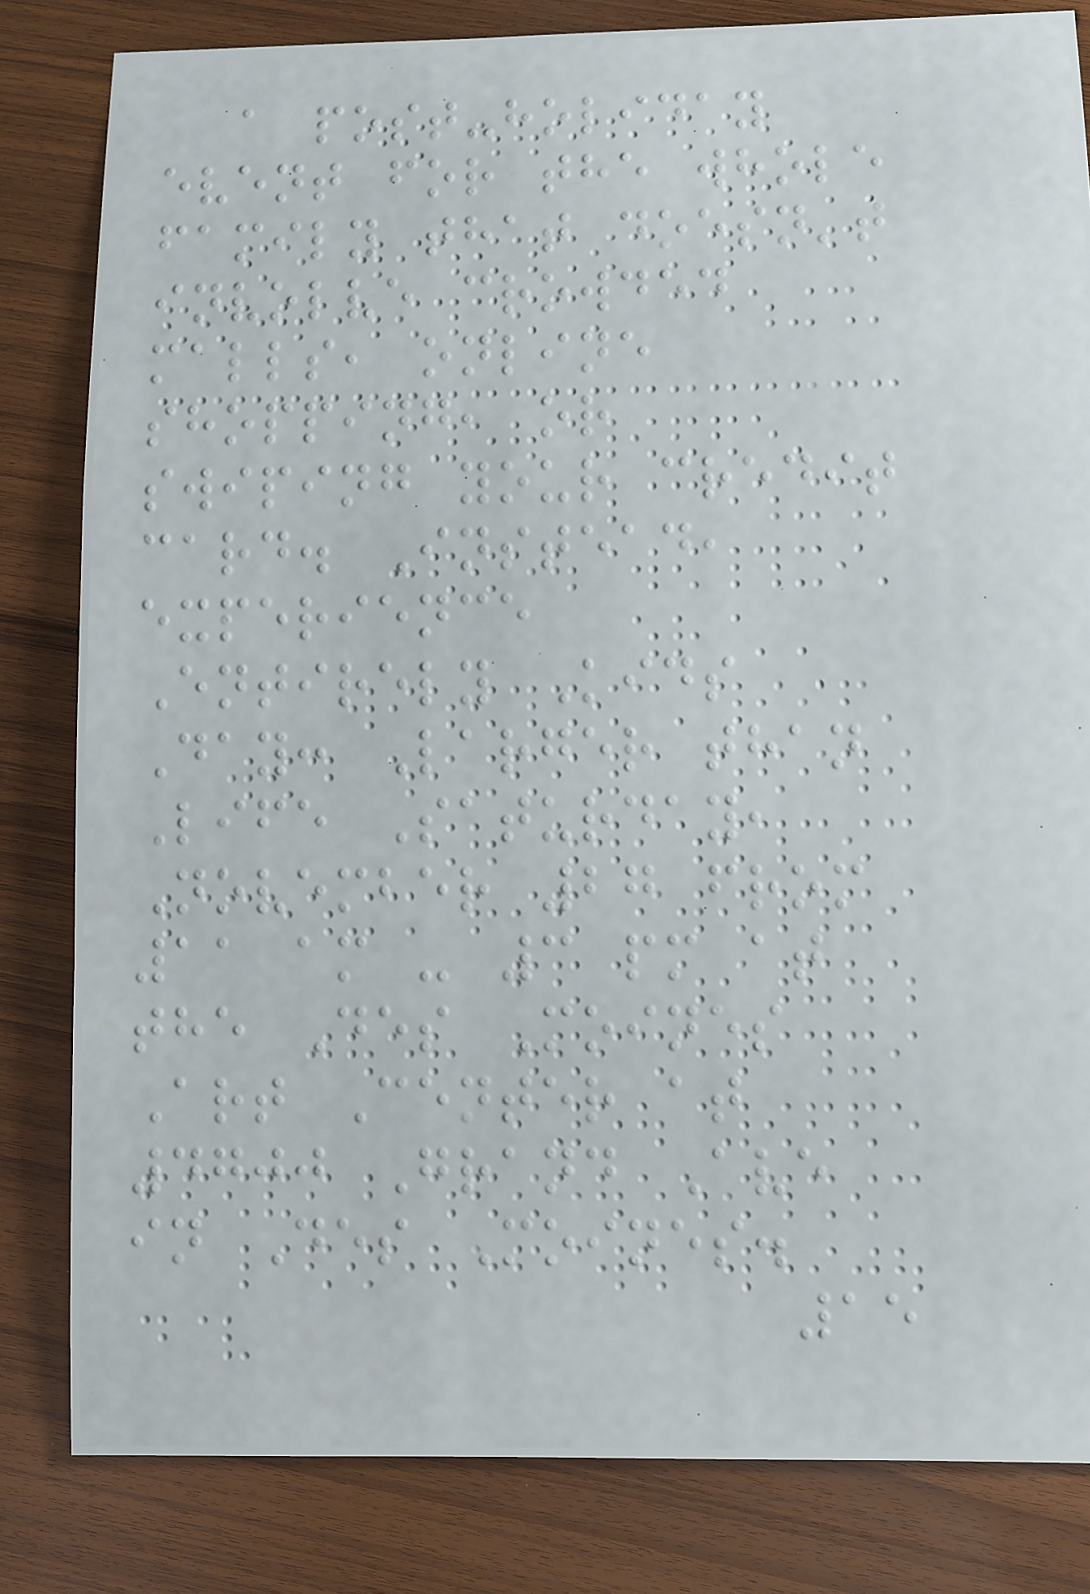a post-holiday
event for the whole
family that doesn't
involve crowded
malls, online
shopping, or
swiping your credit
card. Instead,
experience
Entirely Kids
Day: Larger than
Life Saturday,
November 27 from
11 am - 3 pm at
the Des Moines
Art Center at
4700 Grand Ave
in Des Moines.
15
